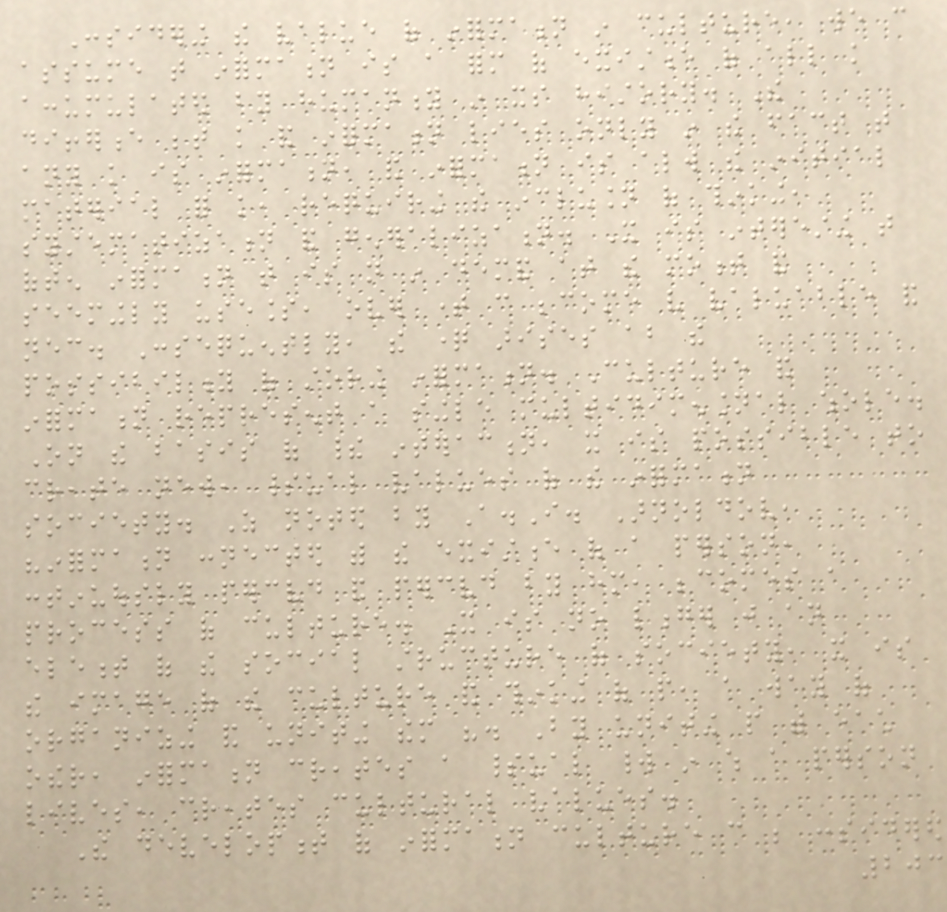Considering the value of information in culture, we can
assume that information is a form of existence of all knowledge
accumulated by humanity in its history. The
difference between knowledge and information lies only in the fact that
any knowledge is information, and information is always the initial
material for knowledge, requiring the inclusion of thinking,
systematization and generalization. It is interesting that
often information that is not in demand at the moment and
seemingly useless, over time can become very valuable and
necessary. Consequently, the question arises about the
possibility of storing information. Culture and
information represent a single multidimensional whole.
On the basis of their interaction, it is possible to
create new, spiritual values of the information
society. As noted by A.I. Arnoldov,
"information connected with the existence of a person,
continuously perceived and perceived by him, becomes a
process of culture. It is no longer just an
element of the social structure of society, it is
the image of the culture and thinking of people, a way of
organizing and uniting them ". By uniting people with each
other, information creates a spiritual world in which a person
lives, creates cultural values.
The development of information culture can be considered
203
